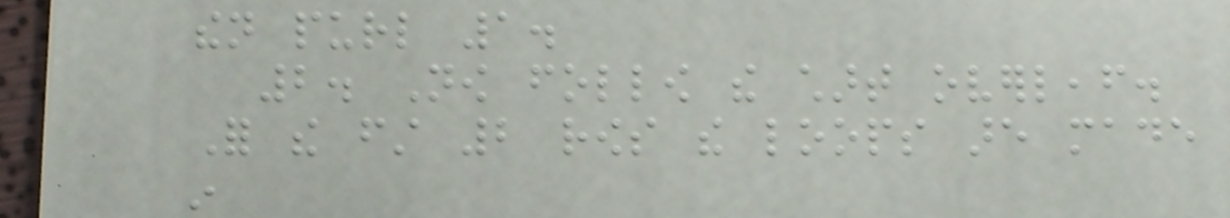then purl 1.
2. Now follow the chart overleaf.
For the first 2 rows the loops are made
in
